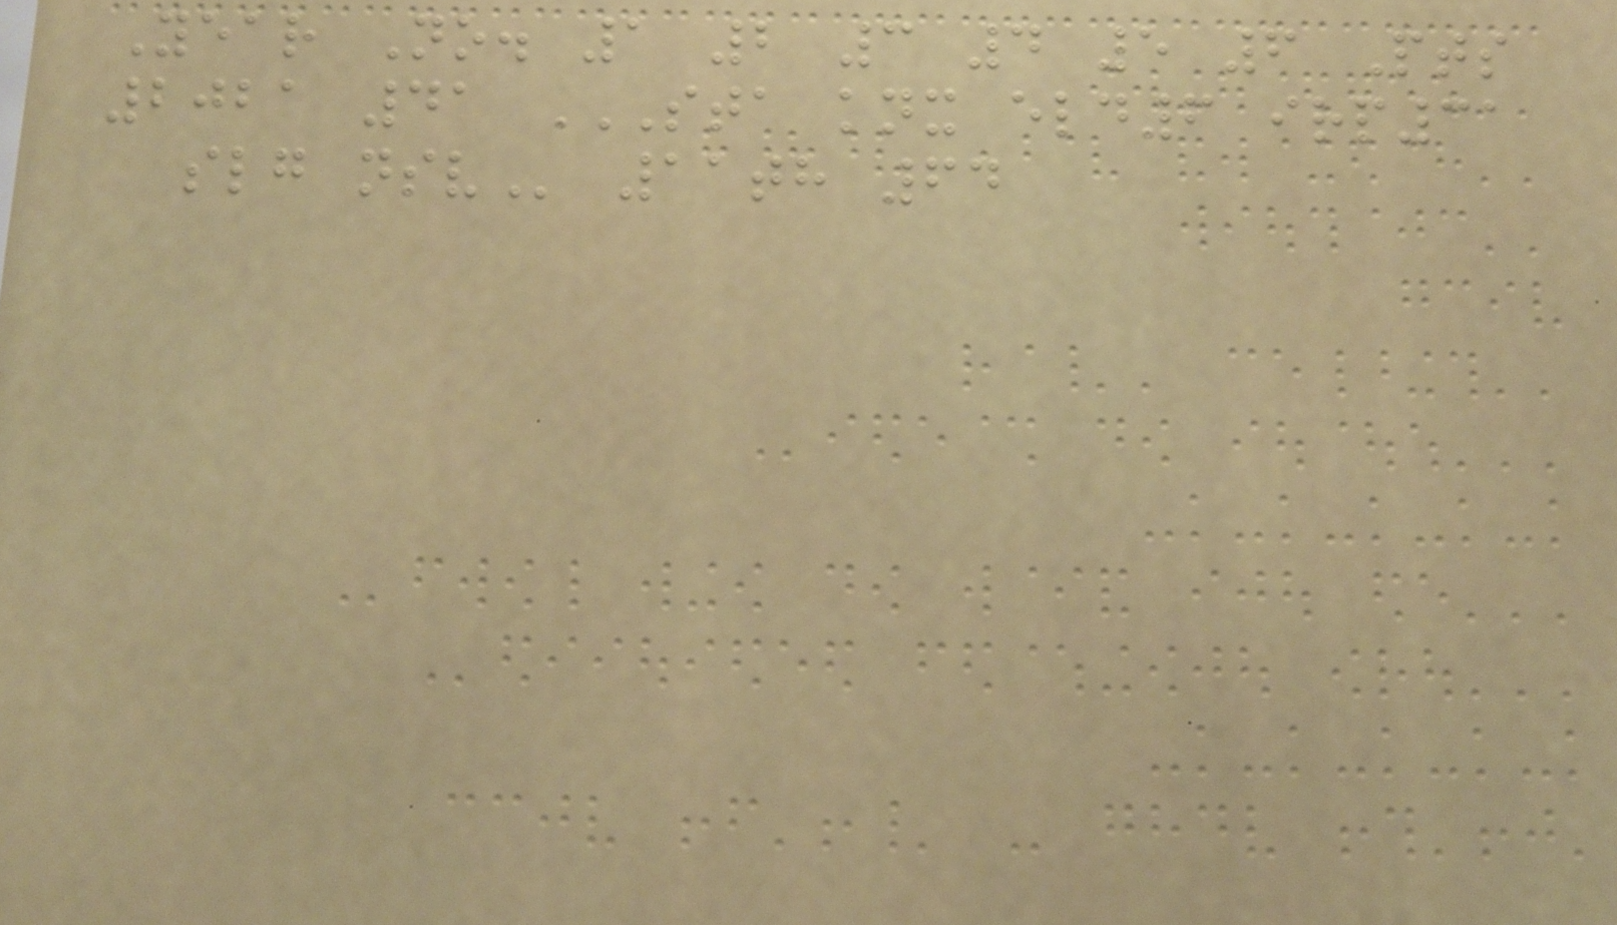Year No. 1 2 3 4 5 6 Pts
2021 41 STA KNX ELD6 IRP31
SLG NSV 11th 64
